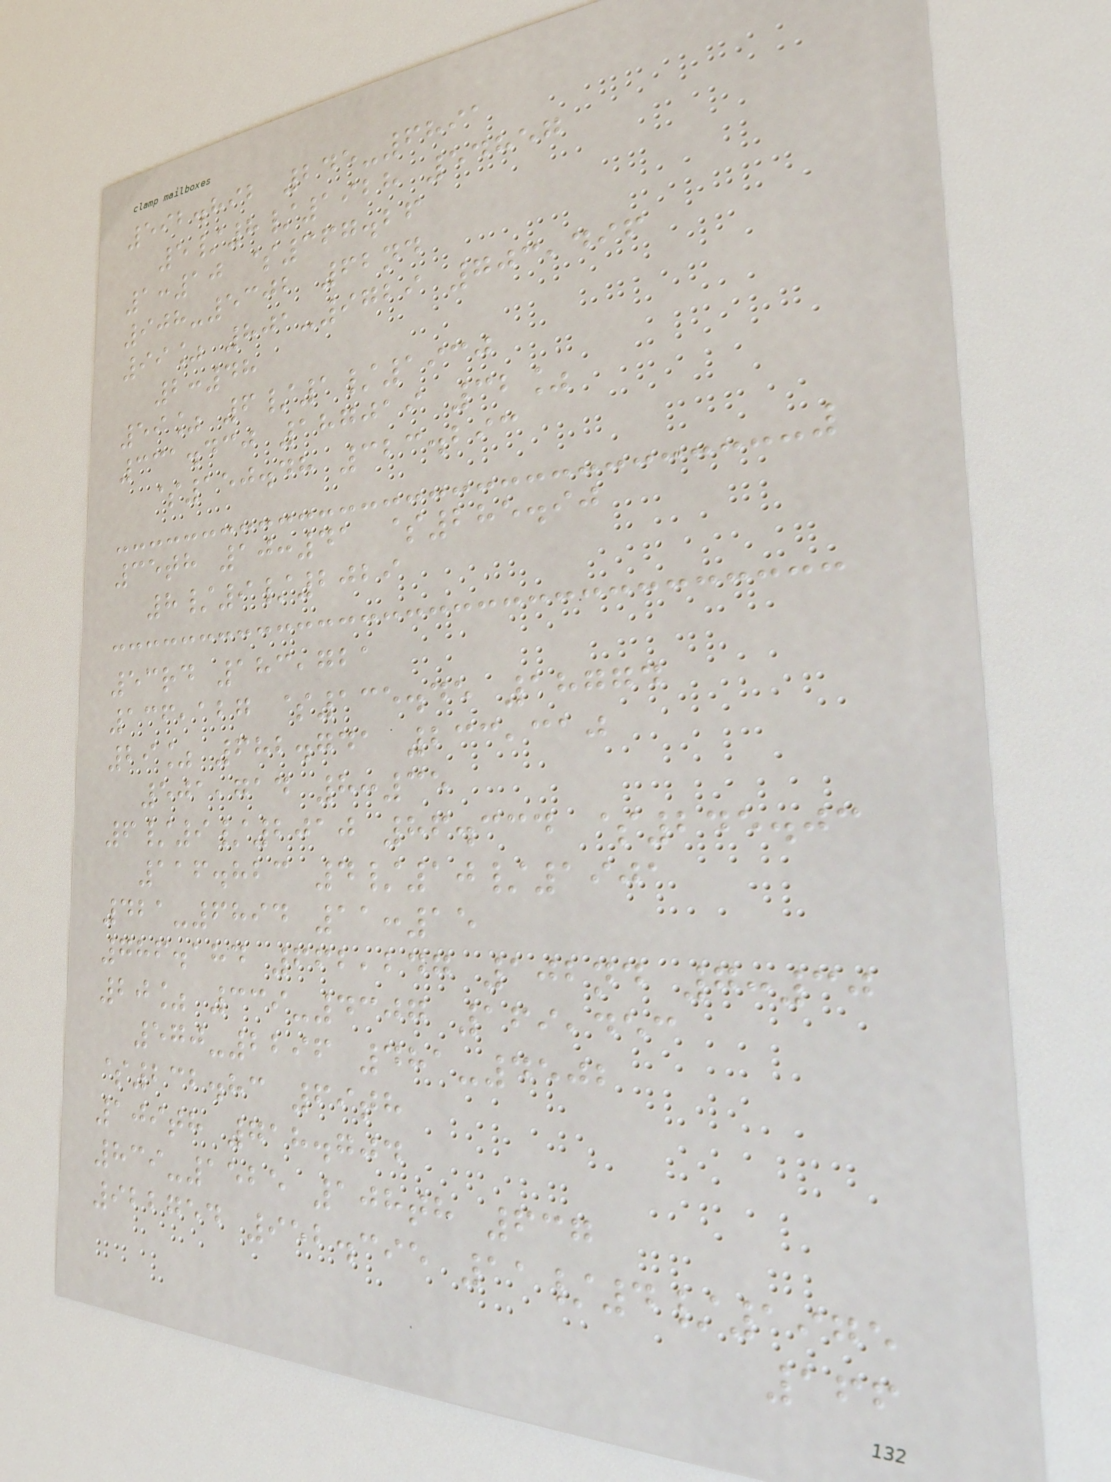592.892 245-6891
5/8/1928 54857
1:10 $367.26
908-5302 62nd
99% 801-9729 703,496
2:48
59% 6/1/1930
331.430 187019 32%
$150.48 323.293
35th 10:41 $285.90
8/9/2029
53rd 183,721
136,127 $135.45 18774
29% 682.741 233,310
501,714 8:35
6/9/2010 86.334 $245.03
116.823 4/10/1901
421-6894 11:15
786.184 662,247 102nd 7:30
20% 339-4307 169,453
570-2296 481-4502
$232.83 69th
109th 718.704
839-1525 108th 637
922754 952.395 11/4/1975
166
